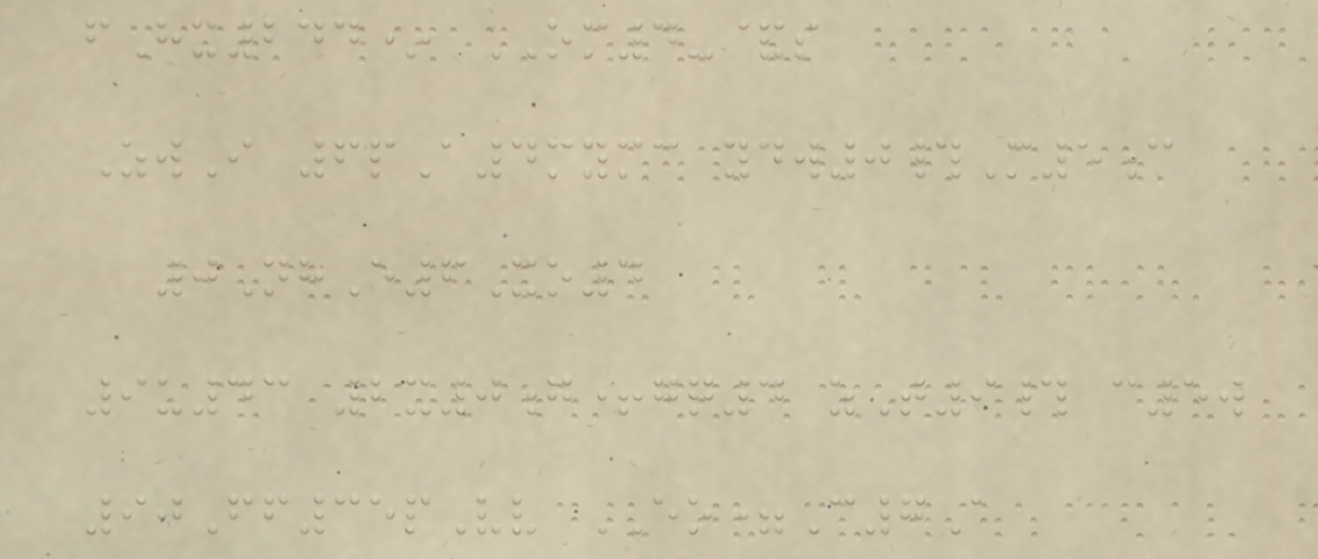fHx244* OM4-&s
ZwI 6pA4mymc ydw0#M5c
0NhE6Xo4
9u43 2x0g+gq4 zT9# c5w
90Ff35pVv EO=C7A
